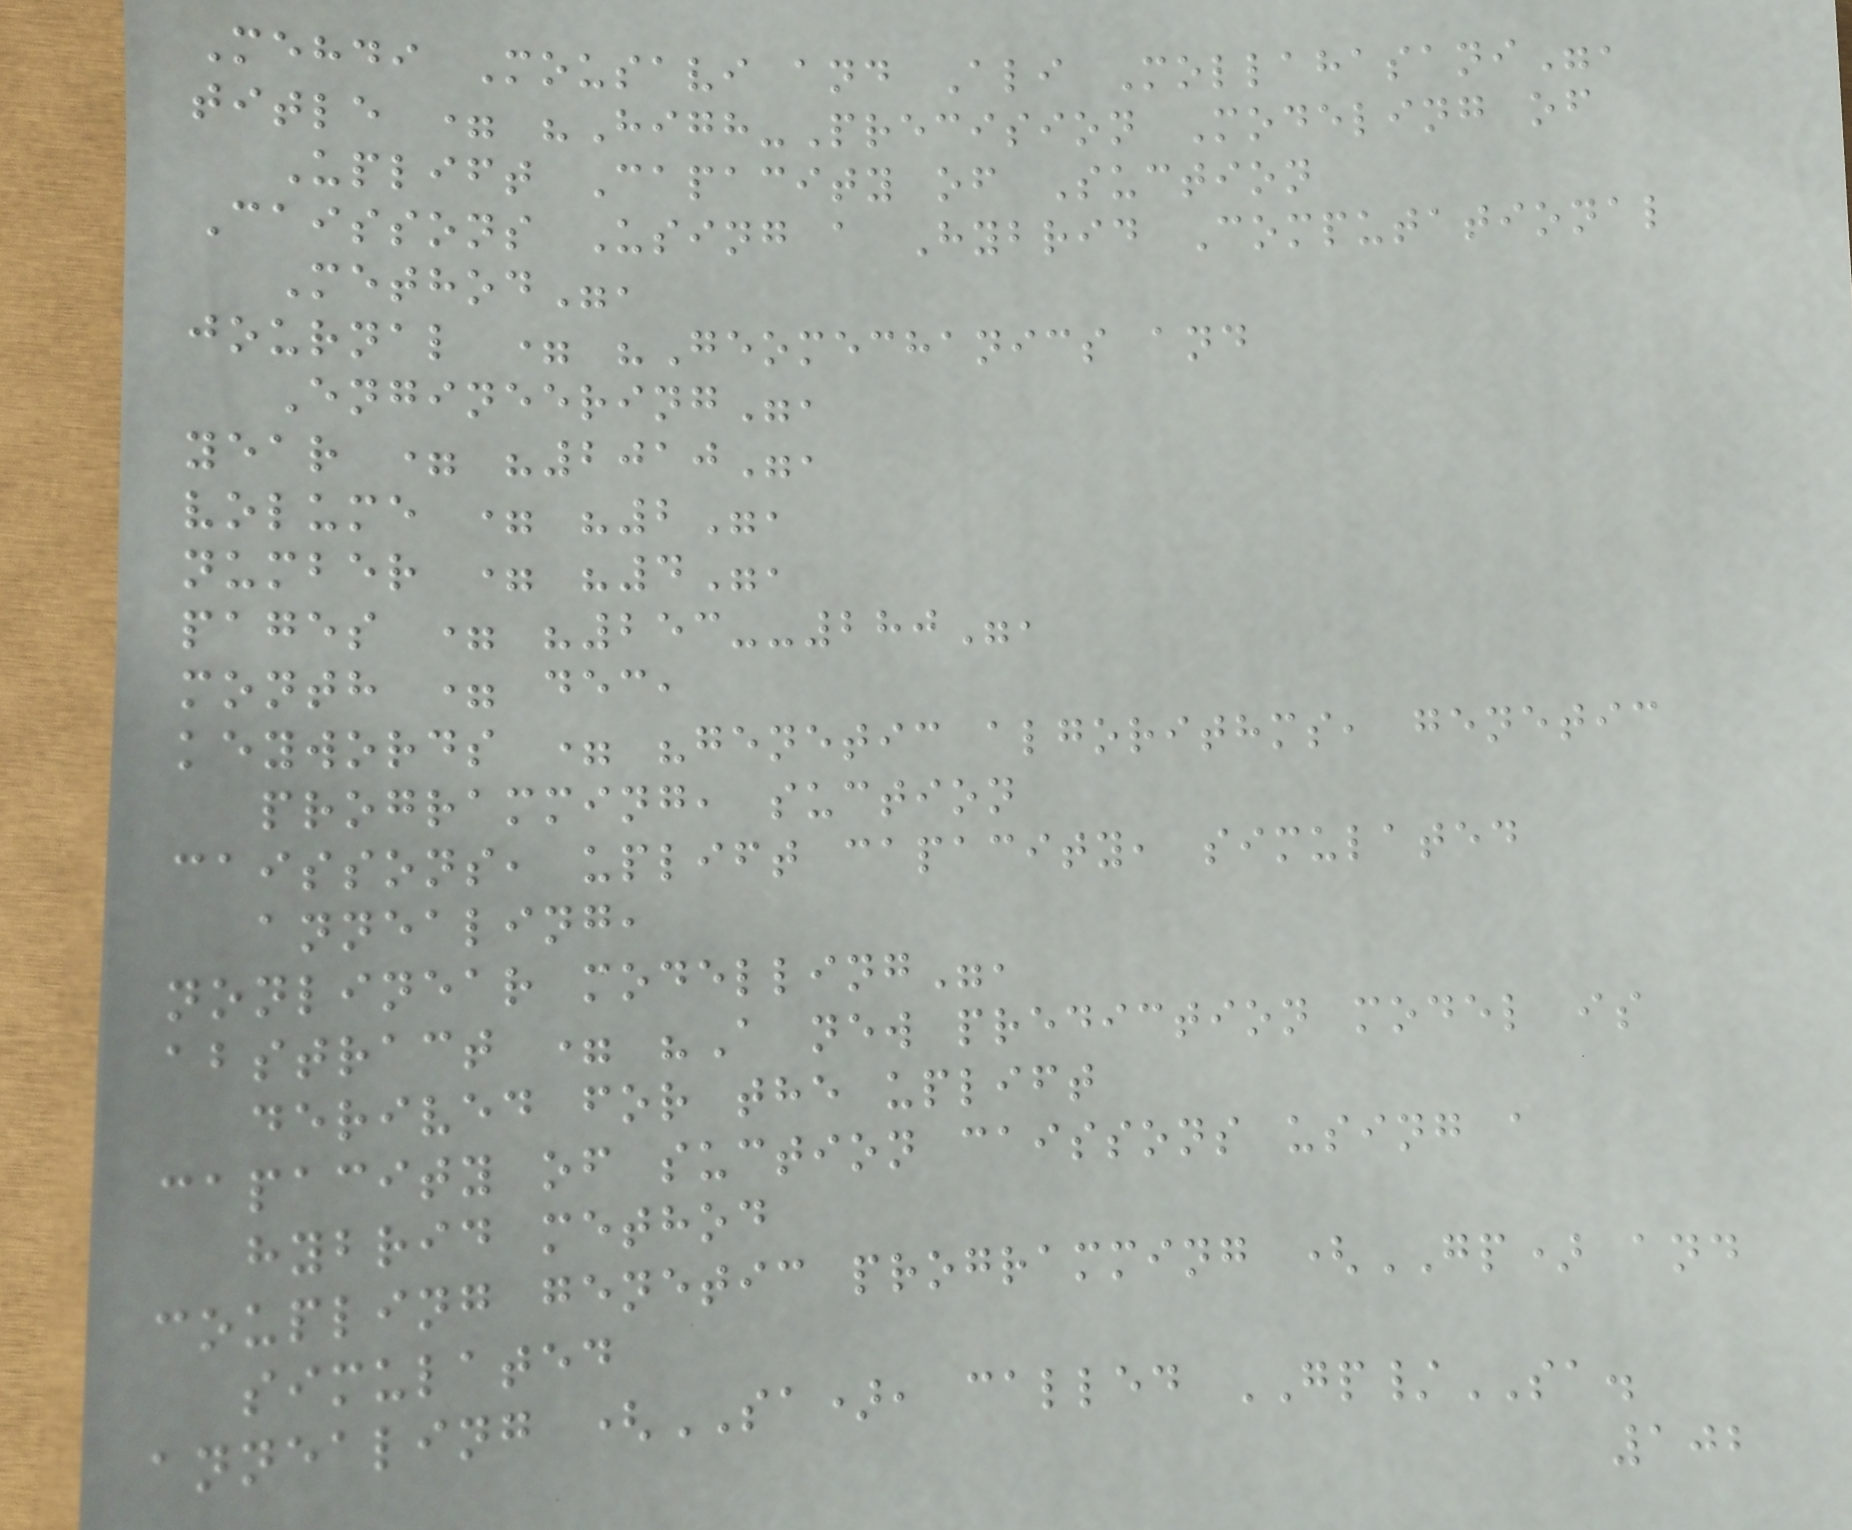Mehdi Mousavi and Ali Mollahasani",
title = "High-Precision Modeling of
Uplift Capacity of Suction
Caissons Using a Hybrid Computational
Method",
journal = "Geomechanics and
Engineering",
year = "2010",
volume = "2",
number = "4",
pages = "253--280",
month = dec,
keywords = "genetic algorithms, genetic
programming, suction
caissons, uplift capacity, simulated
annealing,
nonlinear modelling",
abstract = "A new prediction model is
derived for the uplift
capacity of suction caissons using a
hybrid method
coupling genetic programming (GP) and
simulated
annealing (SA), called GP/SA.
102
